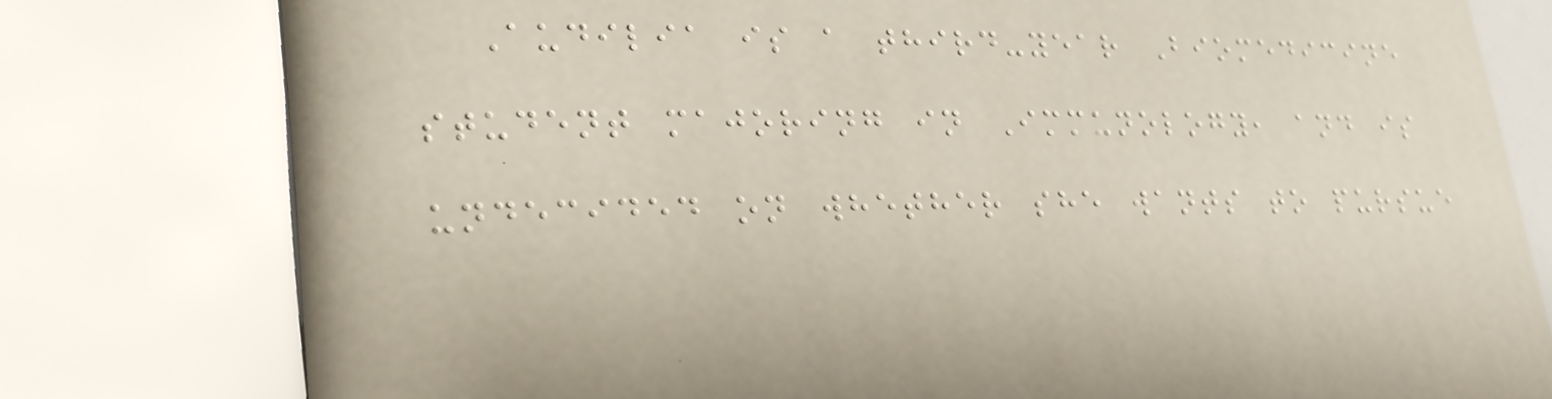Audilia is a third-year Biomedicine
student majoring in Immunology, and is
undecided on whether she wants to pursue
